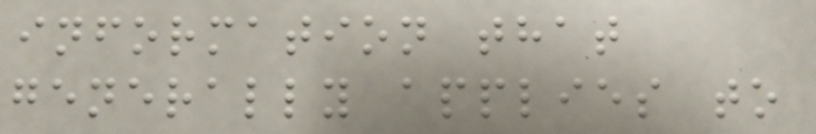information that
generally applies to
